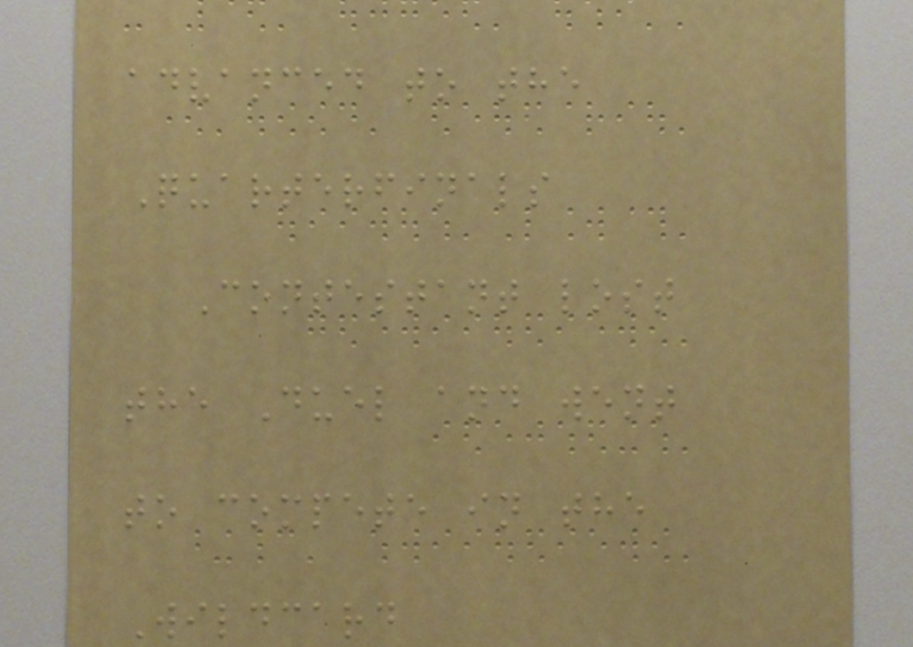advanced to the
Quarterfinals
Contestant lost
the Duel and went
to compete in the
Wildcard
